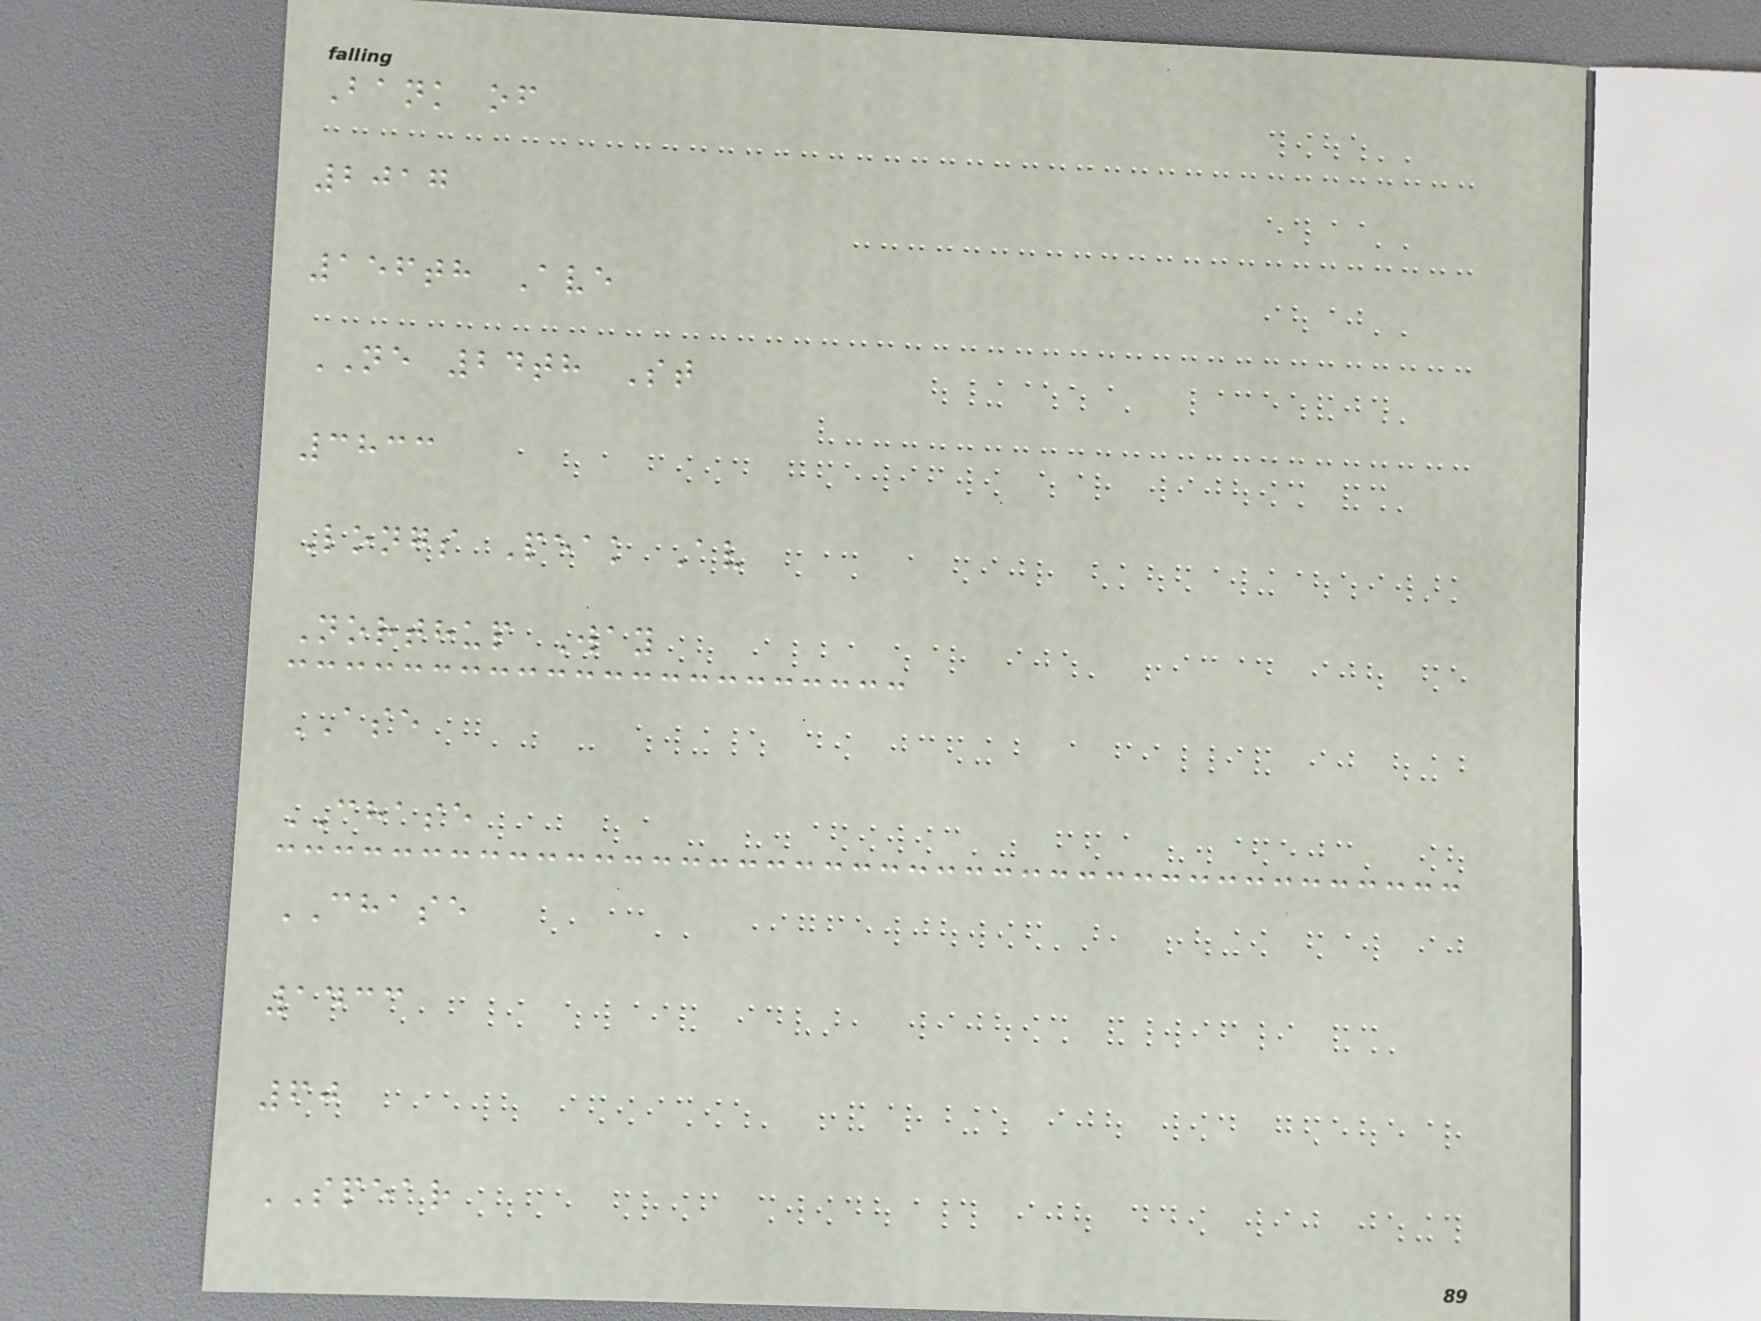Bank of
2017
156th Ave
NE 24th St
3833
Longs Peak Av
Northup Way
ASE
CHASE
CHASE
1433
60
SPEAR
